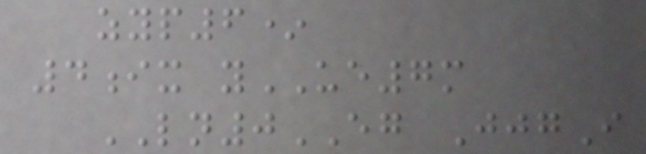zyp6*
4ix yUE7m
LN0EG JjgI
